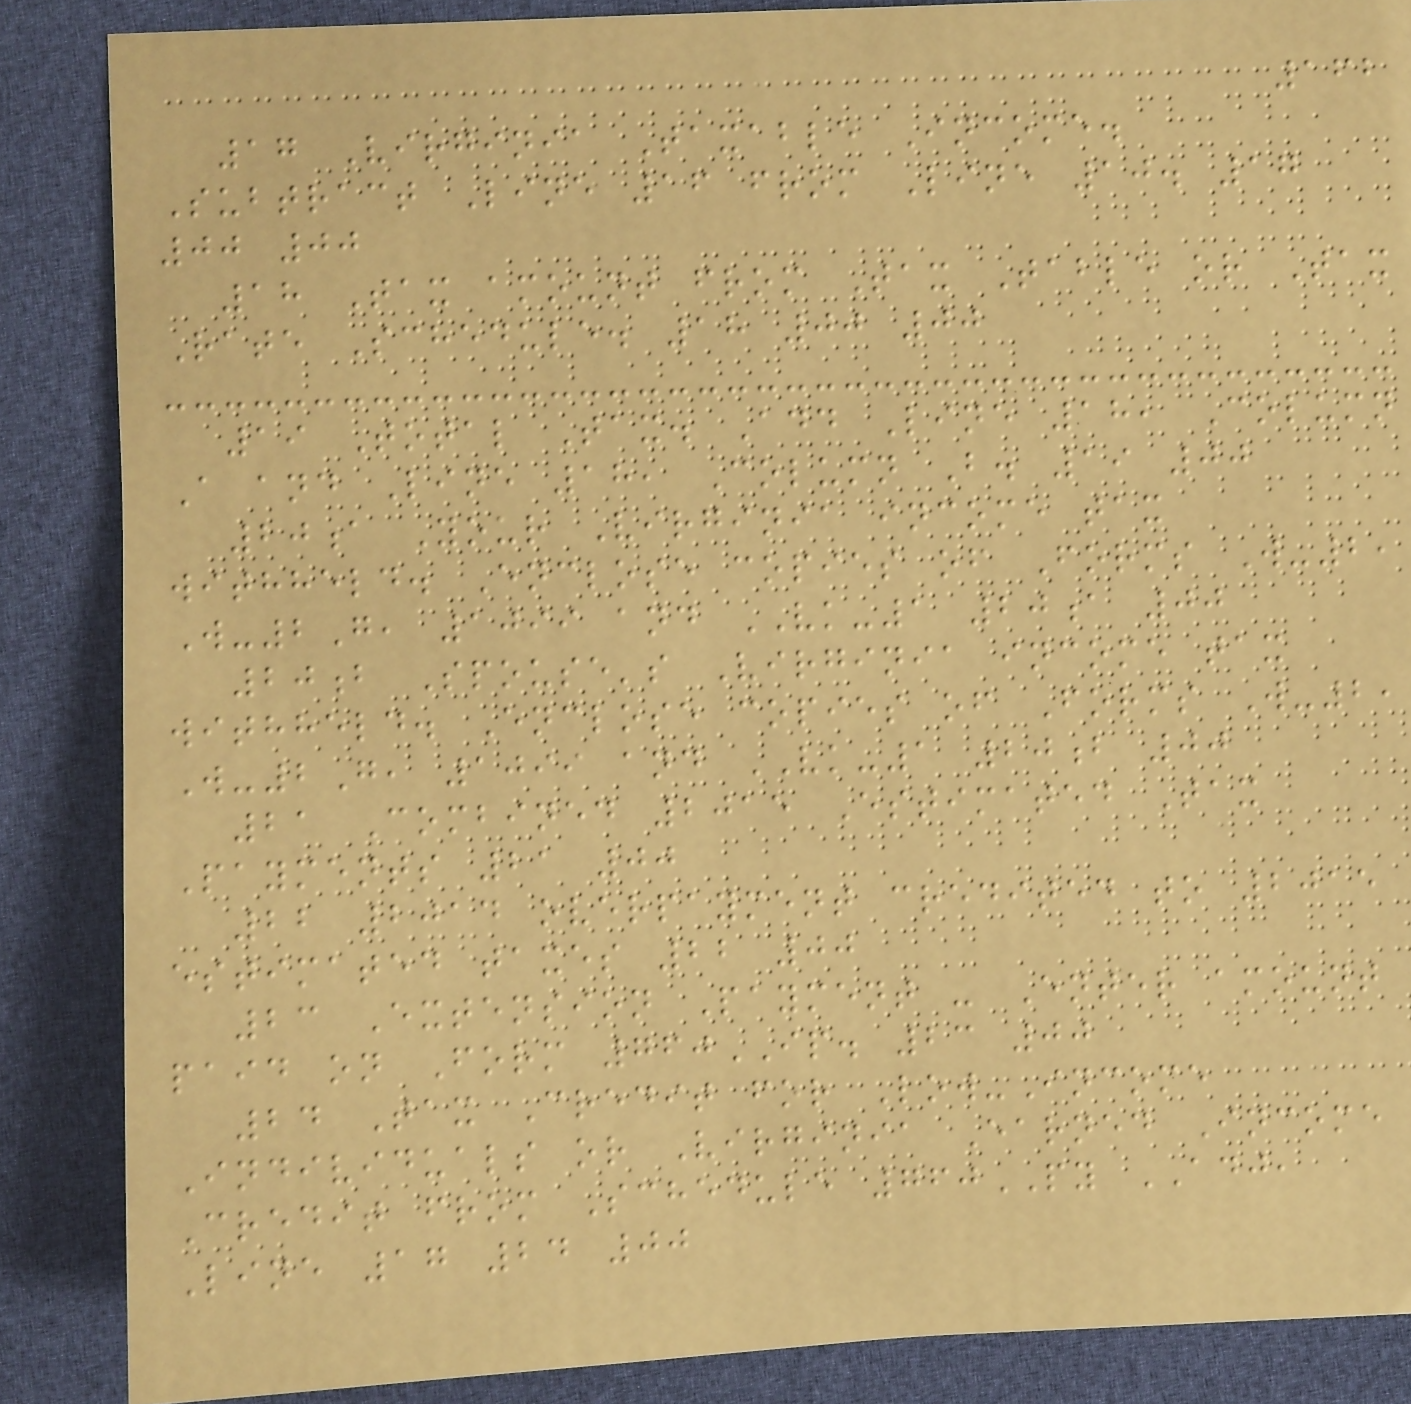162
17 Virginia Taxable Income.
Subtract Line 16 from Line 10. 17
00 00
18 Tax amount from Tax Table or Tax
Rate Schedule. 18 00 00
19 Total Tax. Add Line 18, Column
A and Line 18, Column B. 19 00
20a Your Virginia income tax
withheld. Enclose copies of Forms W-2,
W-2G, 1099 and VK-1 20a 00
20b Spouse's Virginia income tax
withheld. Enclose copies of Forms W-2,
W-2G, 1099 and VK-1 20b 00
21 Combined 2015 Estimated Tax
Payments 21 00
22 2014 overpayment credited to 2015
estimated taxes 22 00
23 Extension Payment - Enter amount
paid on Form 760IP. 23 00
24 Tax Credit for Low-Income
Individuals or Virginia Earned Income
Credit from Schedule 760PY ADJ,
Line 17 24 00
